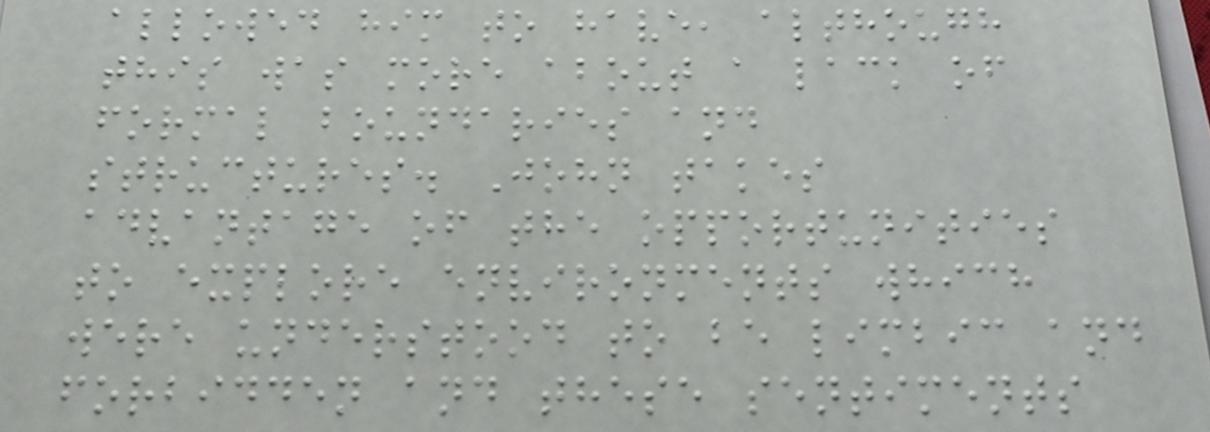allowed him to have, although
this was more about a lack of
formal boundaries and
structures. John takes
advantage of the opportunities
to explore environments which
were understood to be limbic and
forbidden and these sentiments
